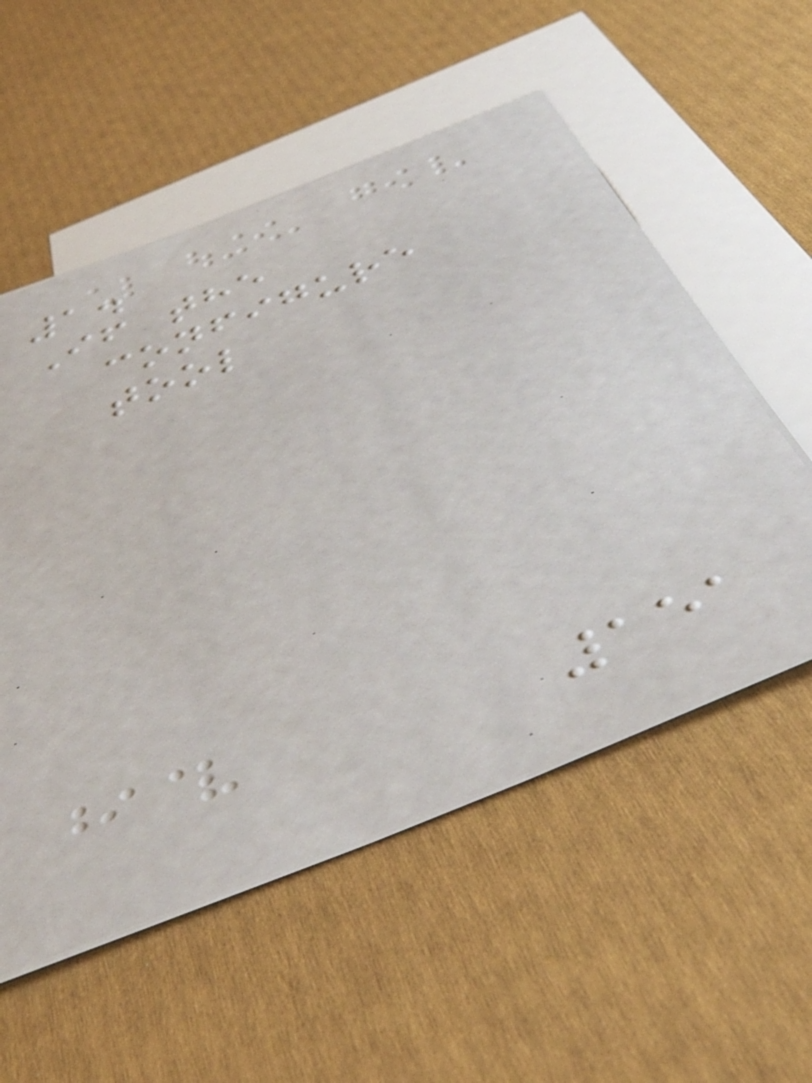1.
If the
configure
tool
151
